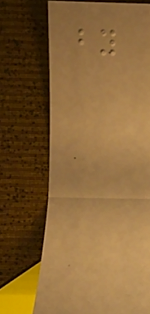by
